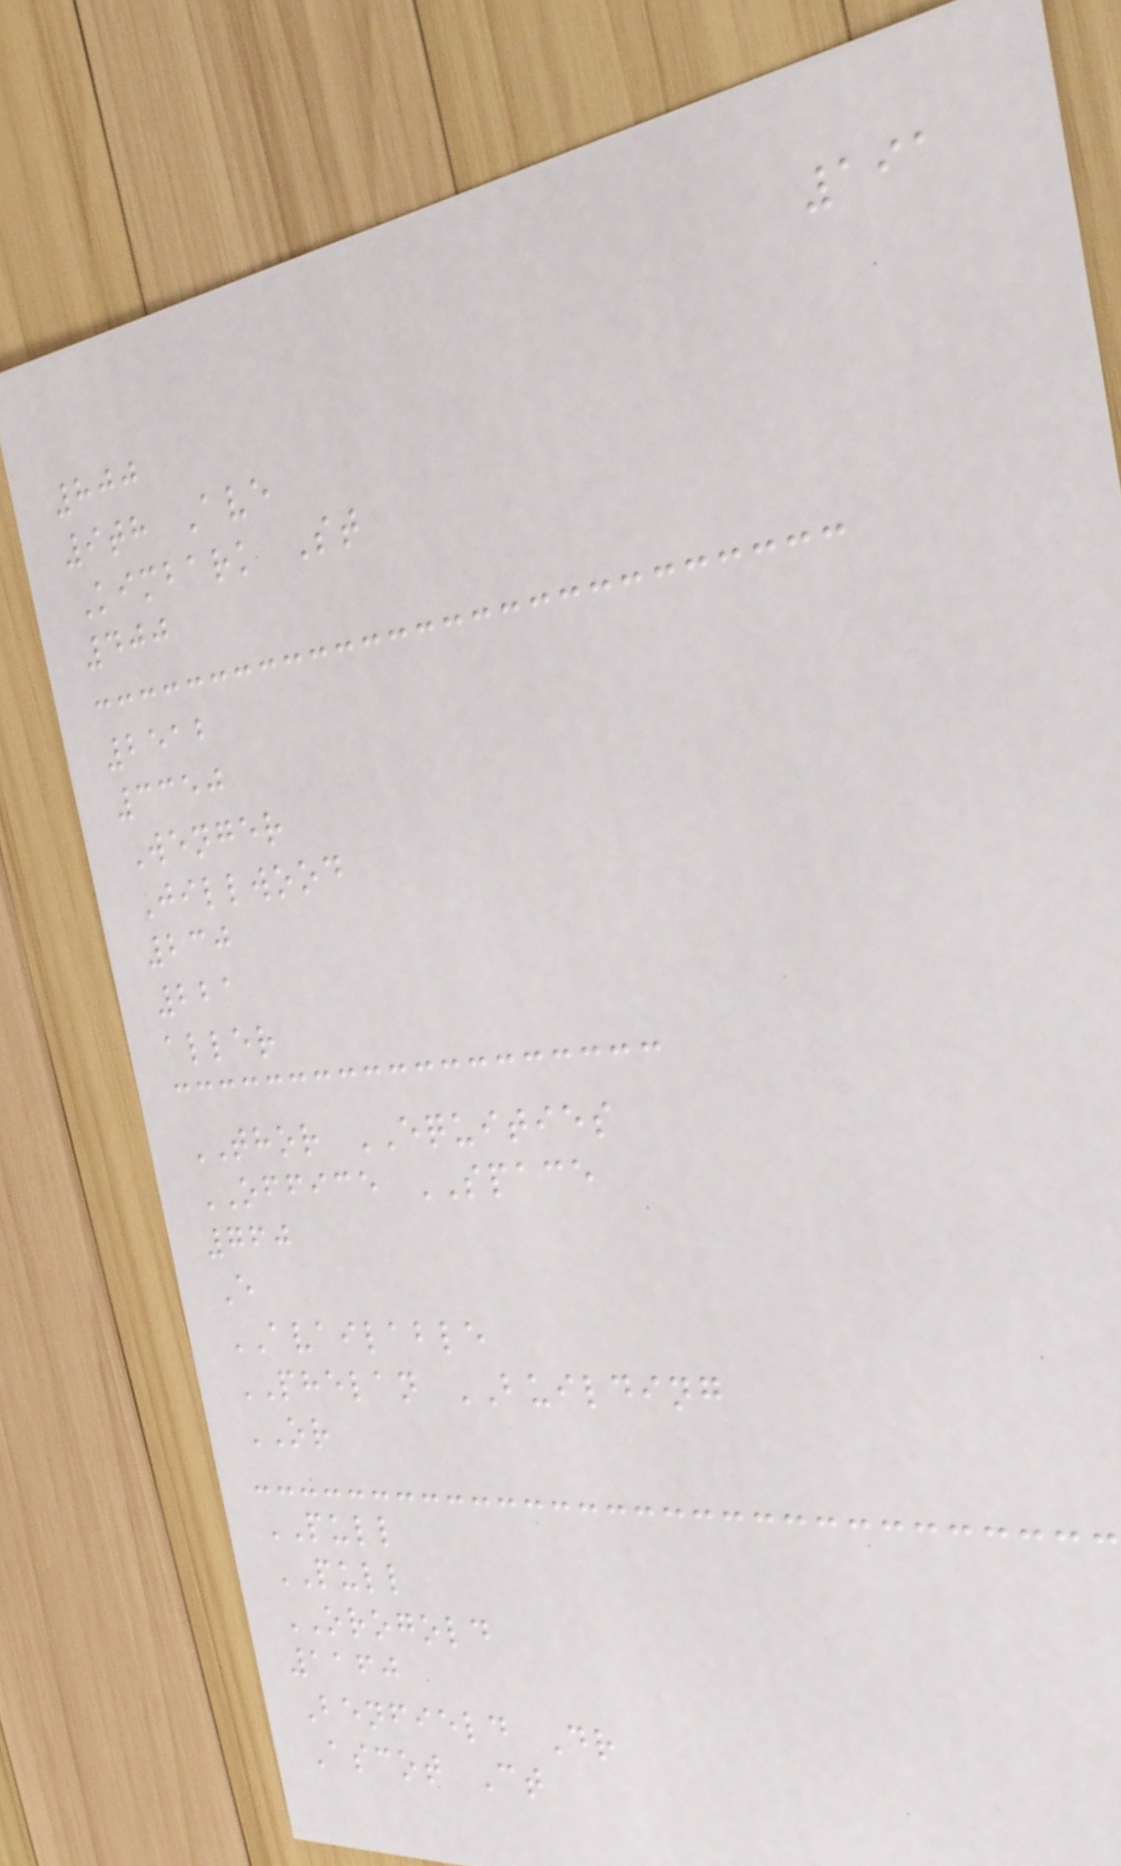191
800
9th Ave
Kimbark St
400
2512
3350
Wenger
Jillwood
230
221
aller
THOR EQUITIES
OFFICE SPACE
760
E
AVAILABLE
PHELAN BUILDING
OR
PULL
PULL
OROGOLD
1160
Benfield Dr
Ascot Ct
